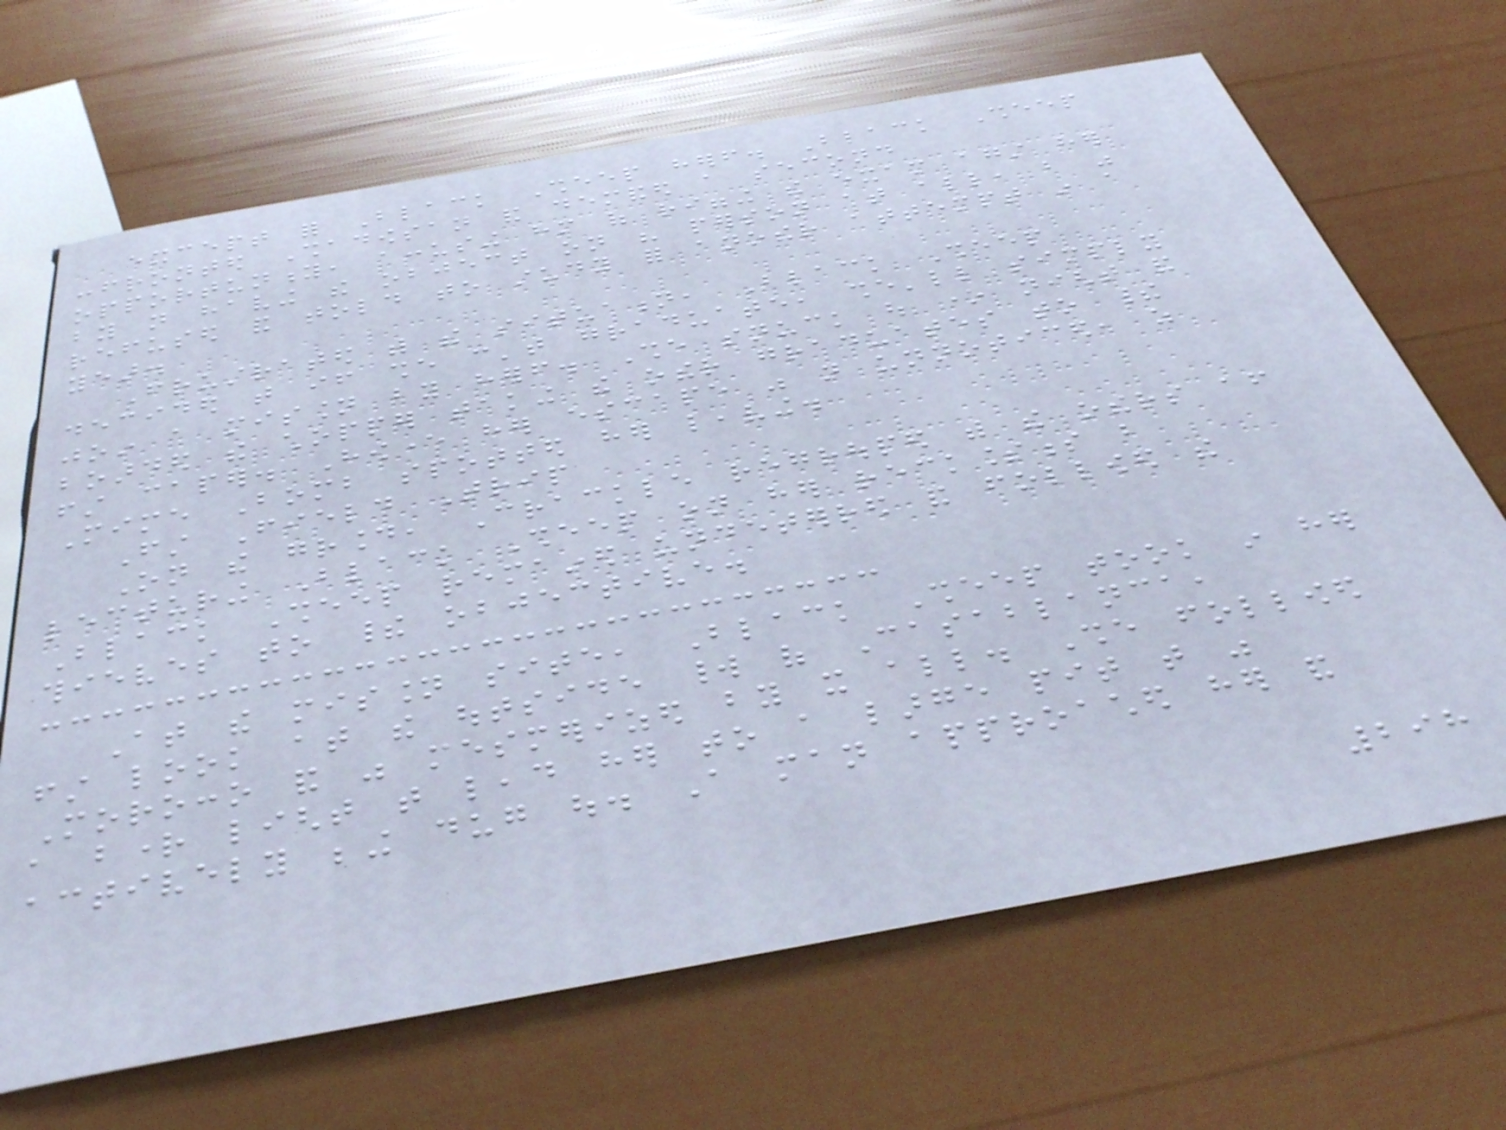except for Black Sheep herself. Black Sheep
confronted Shadowsan and demanded a second
opportunity, accusing him of rigging the exam against her
by not having the object on his person at all, but was
refused and told to study for another attempt in a
year.
Frustrated with the situation, Black Sheep
decided that if she can't graduate, she'll simply
join a mission by herself. She snuck out one night and
boarded the chopper taking the other graduates to their
first caper. However her escape was not unnoticed, as
Mime Bomb spotted her leaving.
First Field Trip
On the ground, Crackle regrouped with the others after
lecturing Black Sheep on her recklessness but
Black Sheep remained undeterred and followed the
thieves to their objective.
At the mission site, Black Sheep took in her
first look at the outside world of Casablanca,
Morocco and was mesmerized by it all. She followed
a bright light that lead her to a large pit that was
actively being dug out. A man approached her and
298
